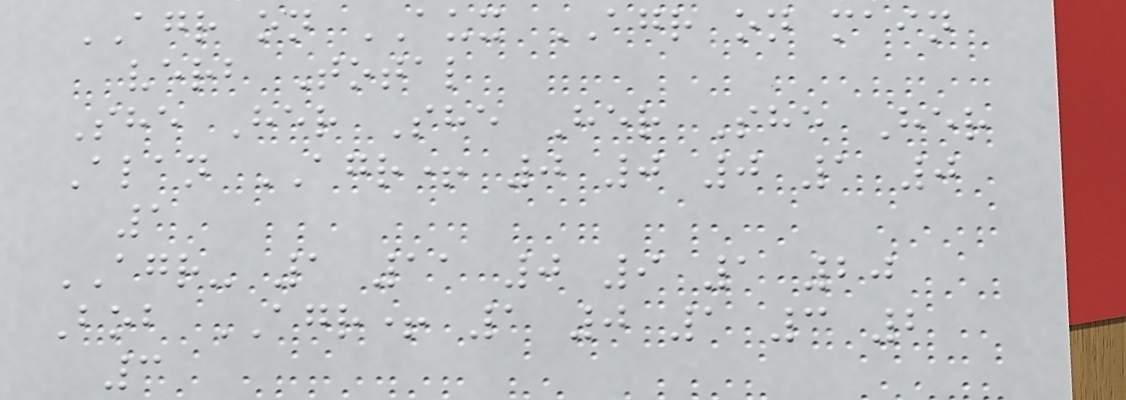AGR on AUX AGR on main
verb Total
She Her She Her She Her
Alan AGR+ 0 0 0 1 0
1
AGR- 1 11 0 9 1 20
Bob AGR+ 1 0 1 3 2
3
